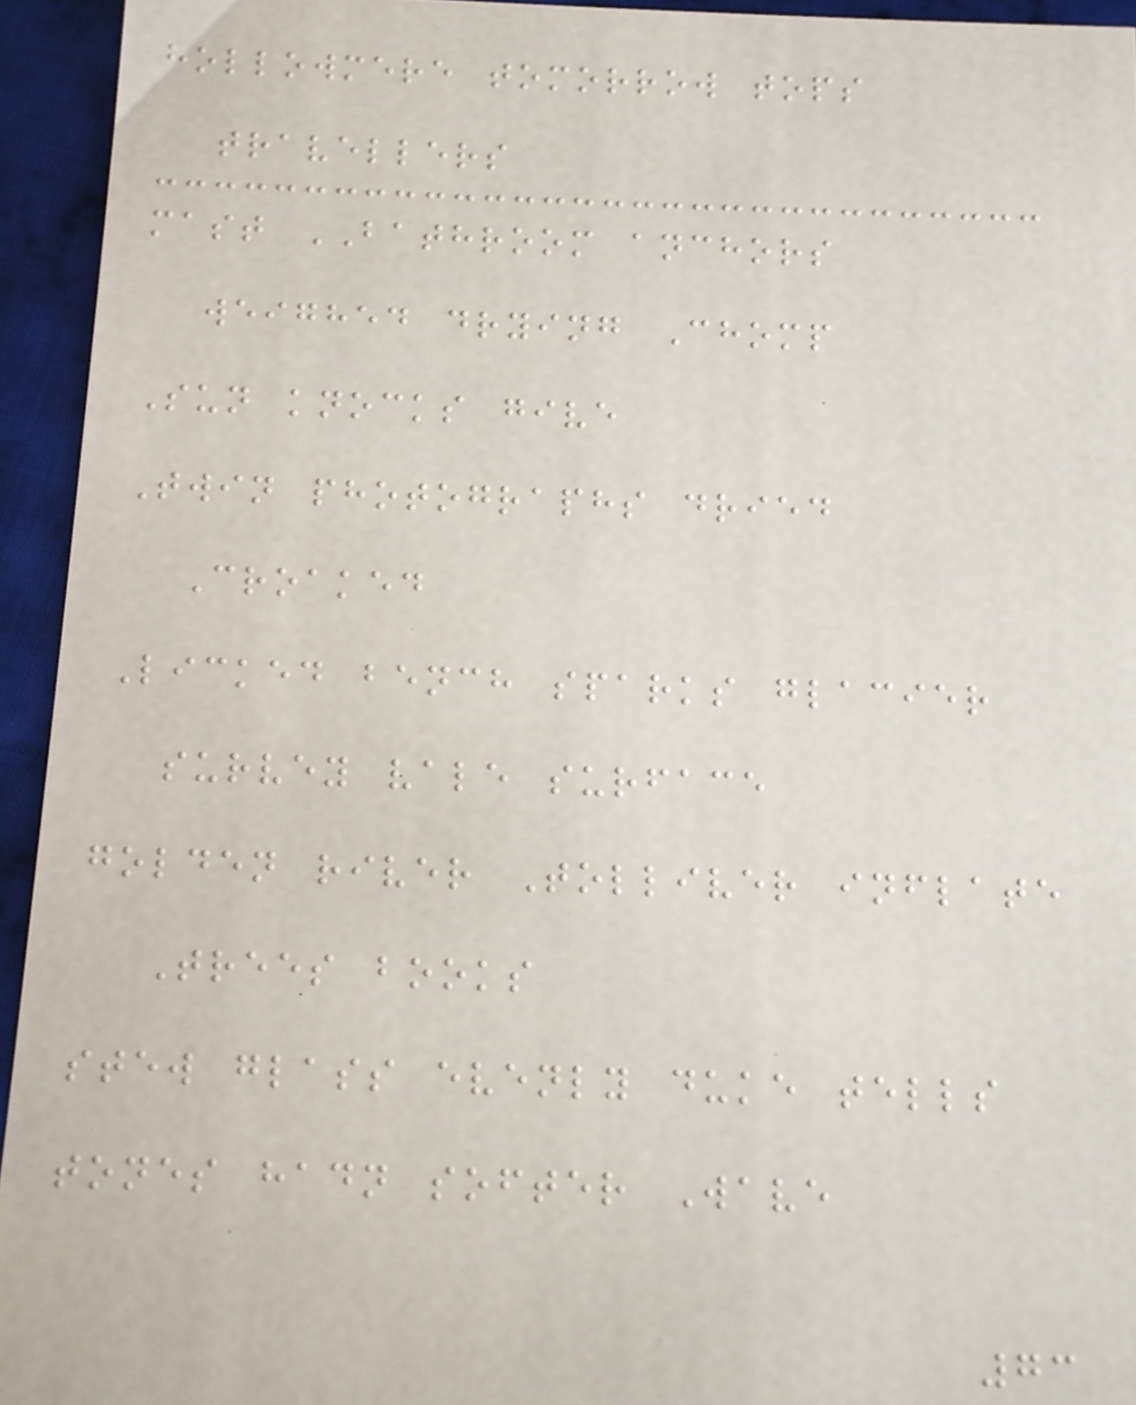hollowmere tomorrow tops
travellers
mast BATHROOM anchors
weighed drying Chomp
Sun knocks give
Twin photographs dried
Croaked
Licked bench sparks glacier
survey vale surface
golden river Tolliver inflate
Trees books
stew glass evenly duke tells
tones hadn softer Wave
73
